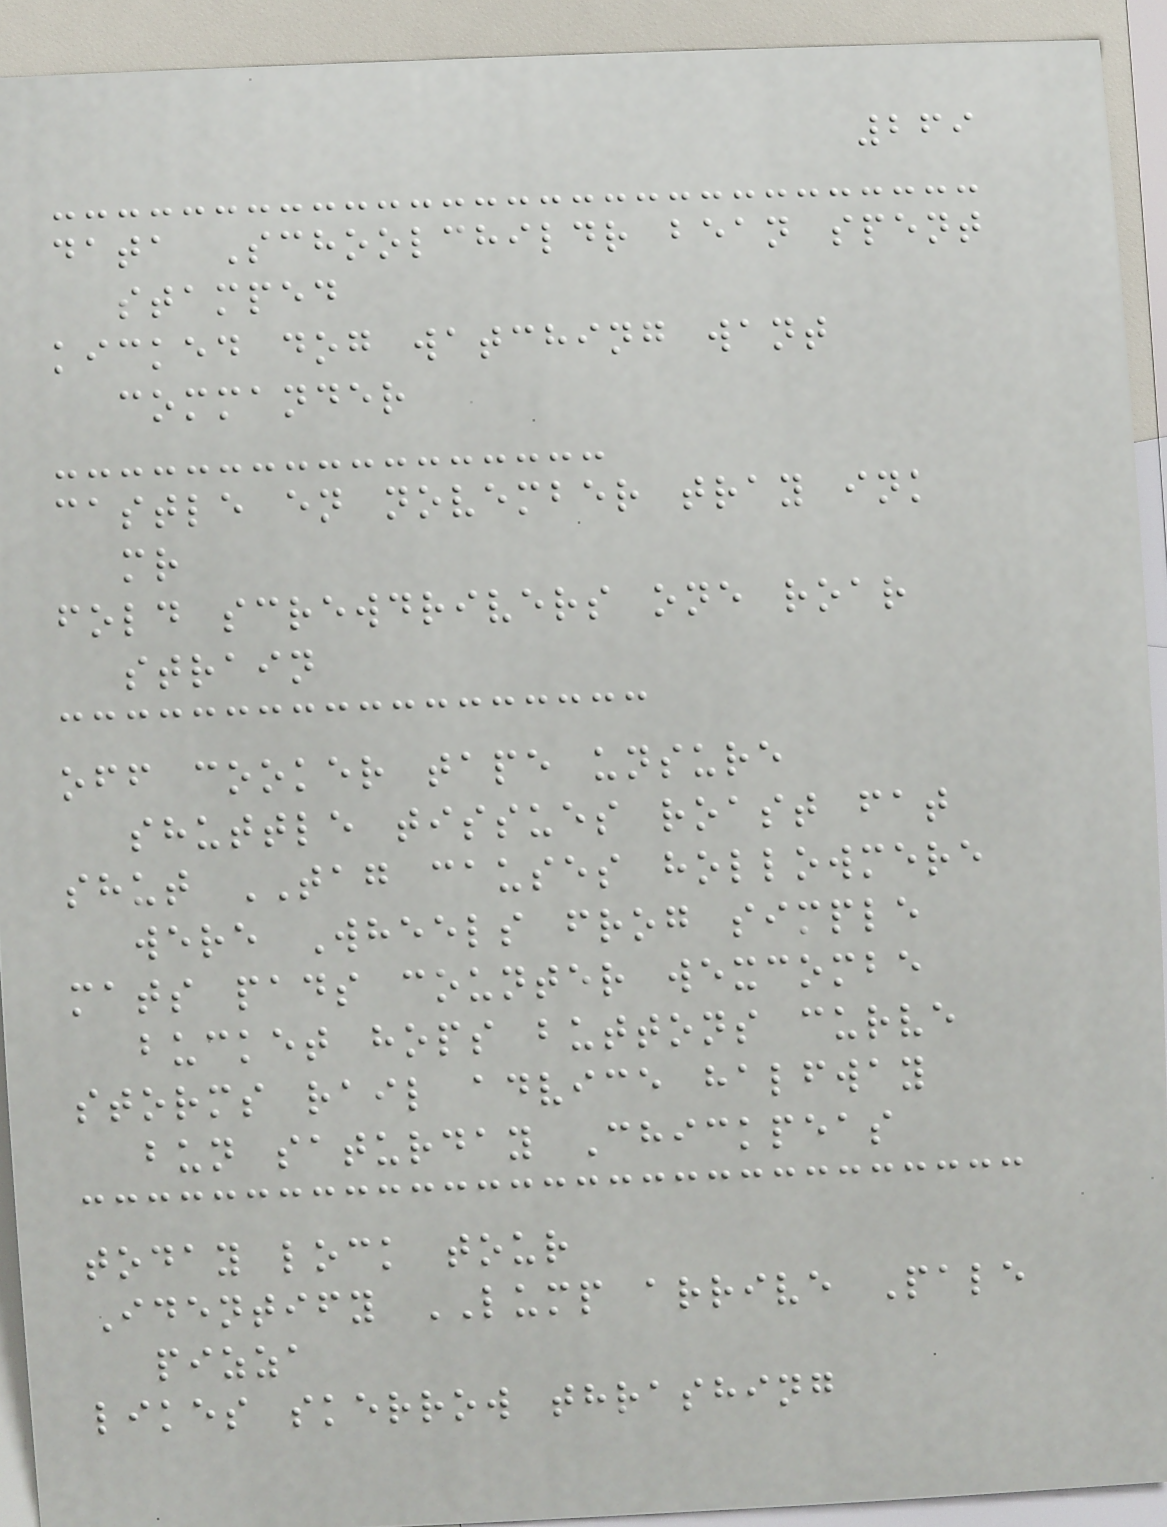269
data Schoolchildr bean spent
stamped
kicked dog watching want
commander
castle en november tray ink
mr
fold screwdrivers one roar
strain
off cooker tape unsure
shuttle tissues roast fat
shut TAG causes hollowmere
were Wheels frog simple
mats pads counter wexcombe
bucket hops buttons curve
storms rail advice halfway
bun saturday Chickpeas
today lock tour
Identify LUMP arrive Pale
pizza
likes skerrow thrashing
